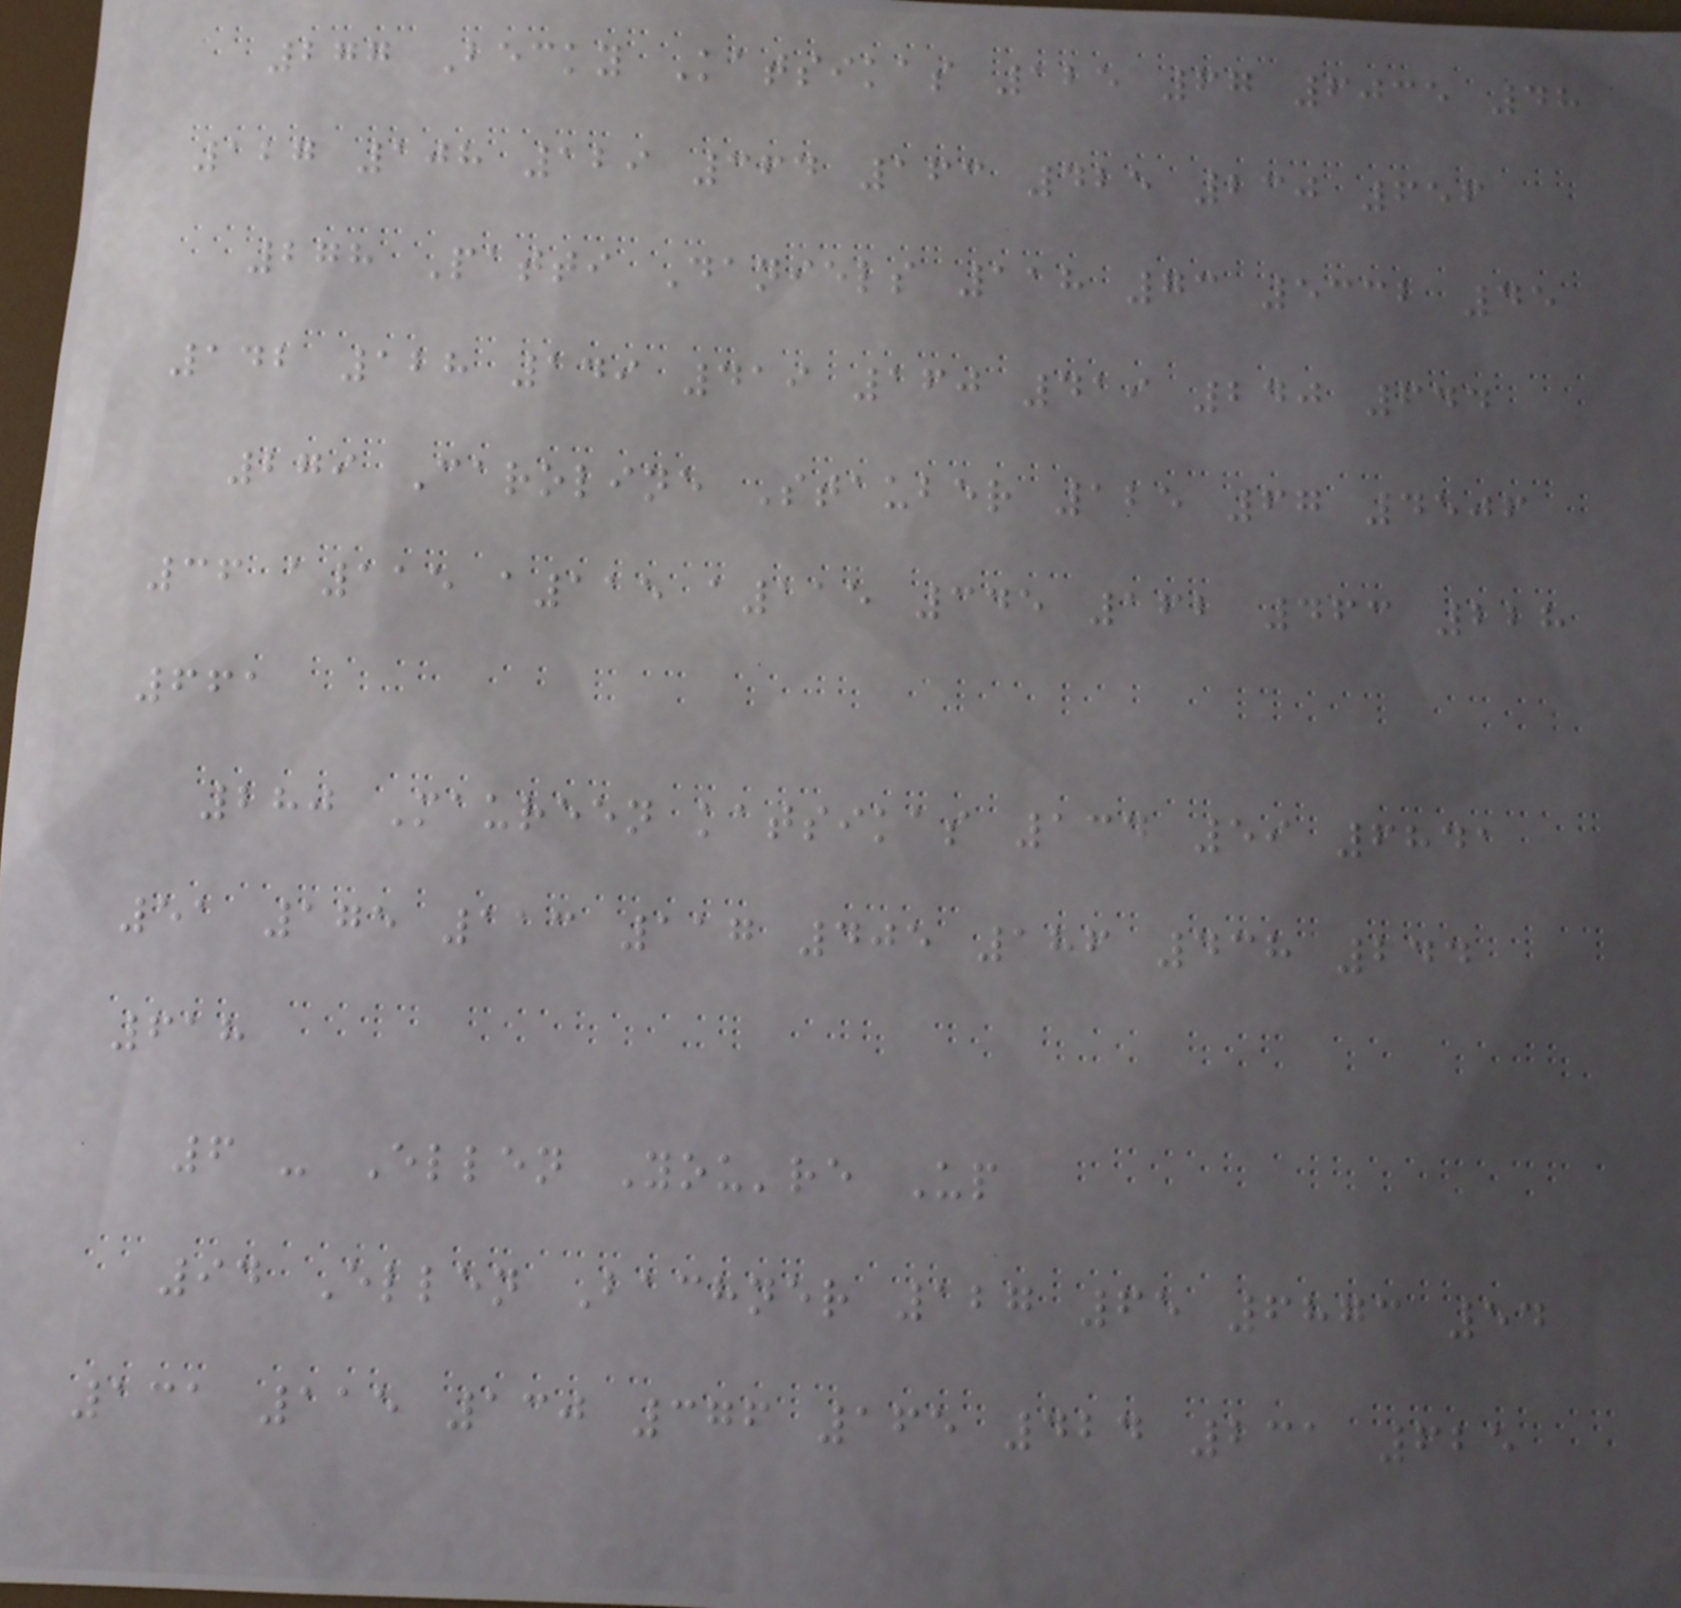277 Becky Katsikas 125 67 6035 48
127 108 129 364 163 425 230 656
278 Patti Daniels 118 73 5332 45
142 128 149 419 160 419 240 644
279 Caroline Stauber 125 67 4506
36 a115 a115 a115 345 162 463 228
661
280 Maureen katsikas 134 59 6841
51 175 113 117 405 186 438 244
618
6 - Ellen You're Up
94 Ellen Bachner 127 65 6873 54
131 115 130 376 165 424 231 625
